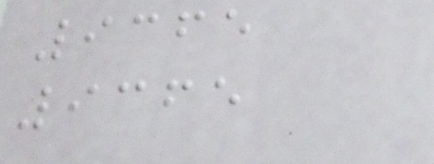9365
9365
